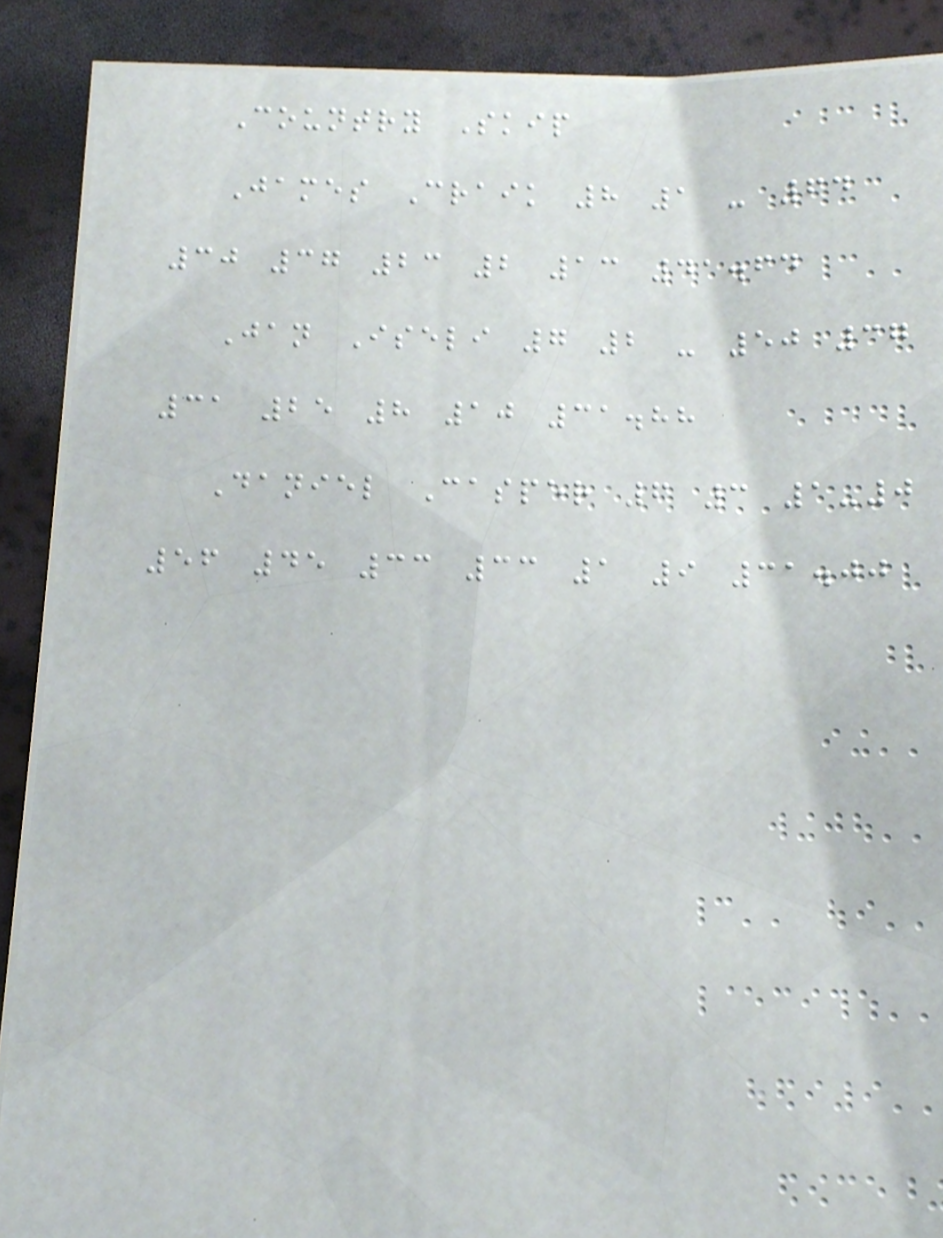Country Skip
James Craik 8 1 - 64
30 37 23 2 13 41.64
Jan Iseli 7 2 - 50 37
31 25 8 10 31.88
Daniel Casper 6 3 1-0
56 45 33 33 1 9 31.00
